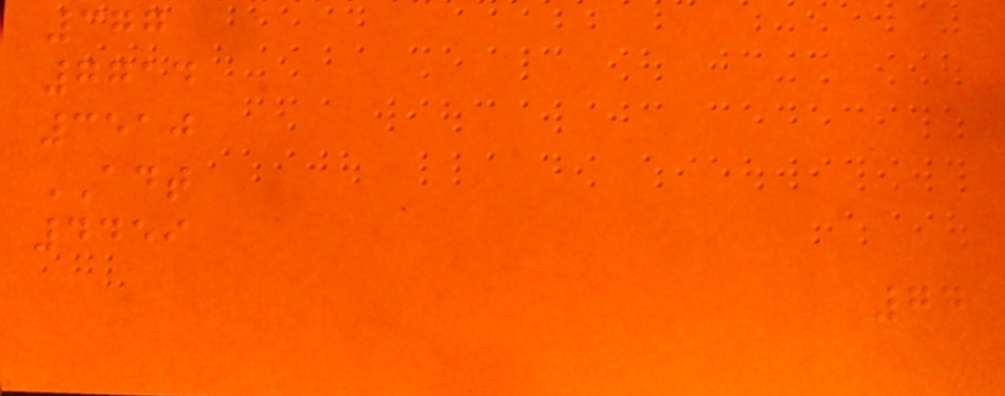377
7714
3510
ADT
4459
74
